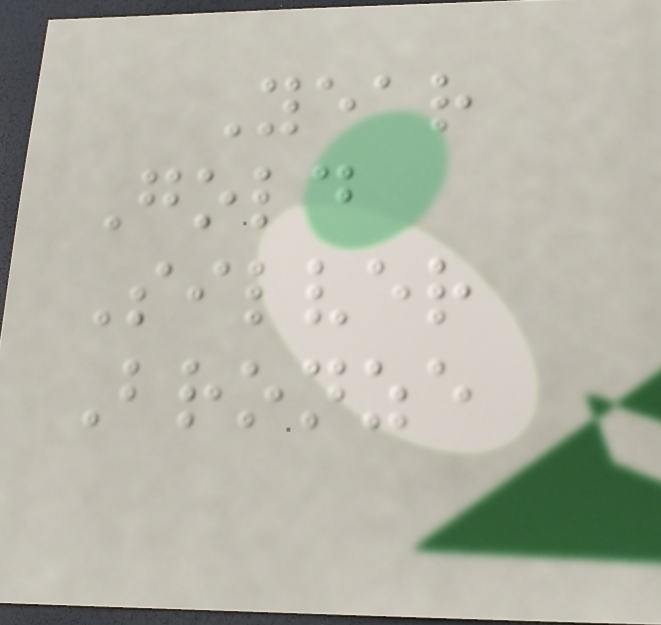Year
Gold
Silver
Bronze
